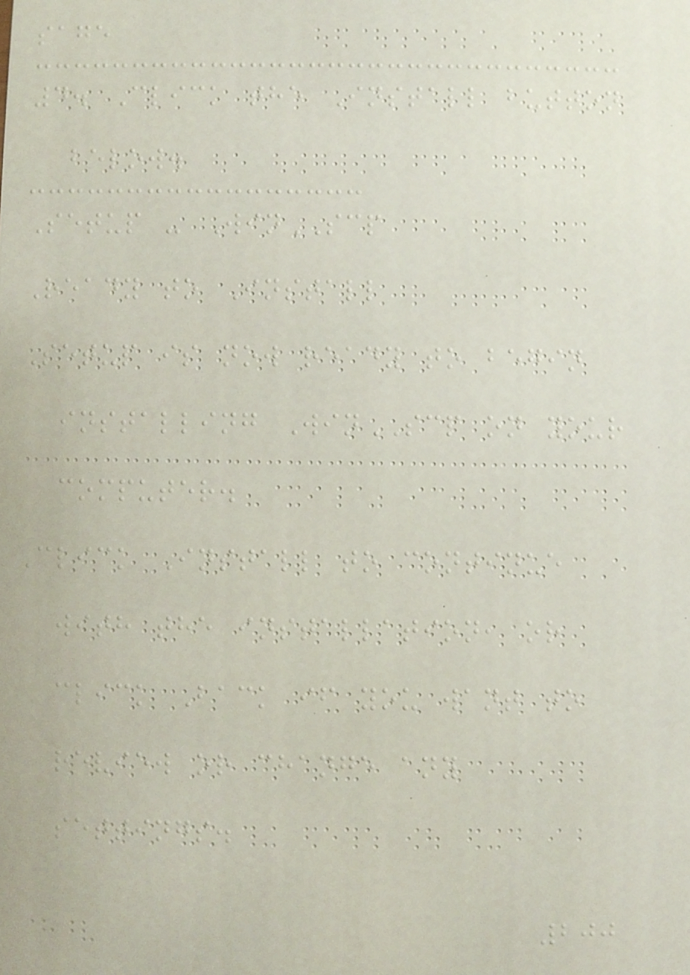sage
4. Click the Install button
below.
Setup - WinSCP
Ready to Install
Setup is now ready to begin
installing WinSCP on your
computer.
Click Install to continue
with the installation, or
click Back if you want to
review or change any
settings.
200
